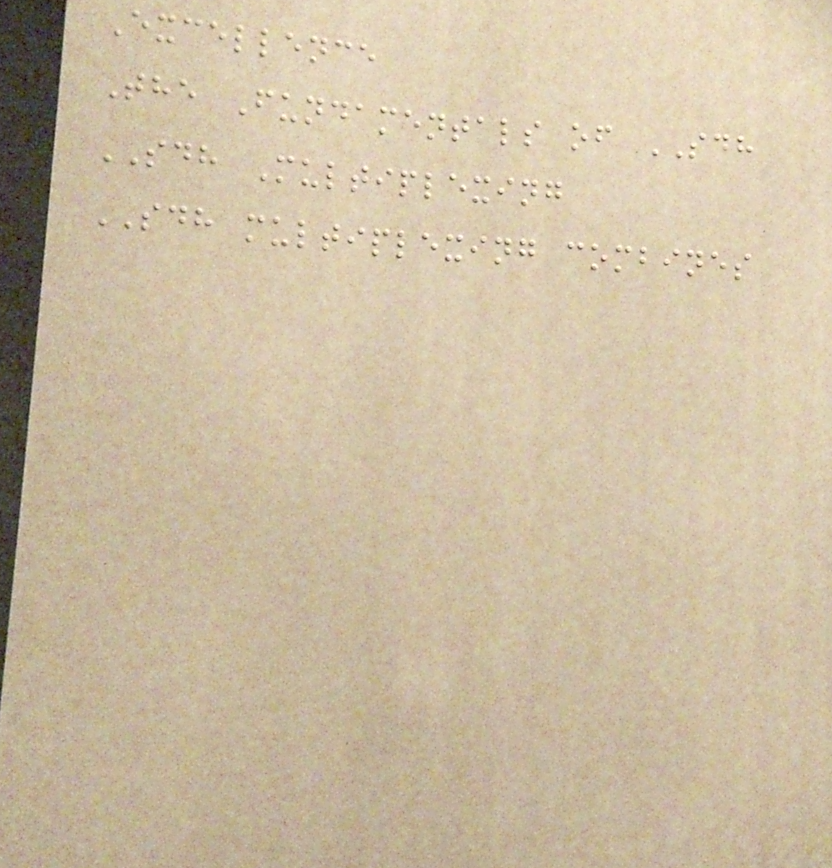Excellence
The Fundamentals of SDH
SDH Multiplexing
SDH multiplexing combines
